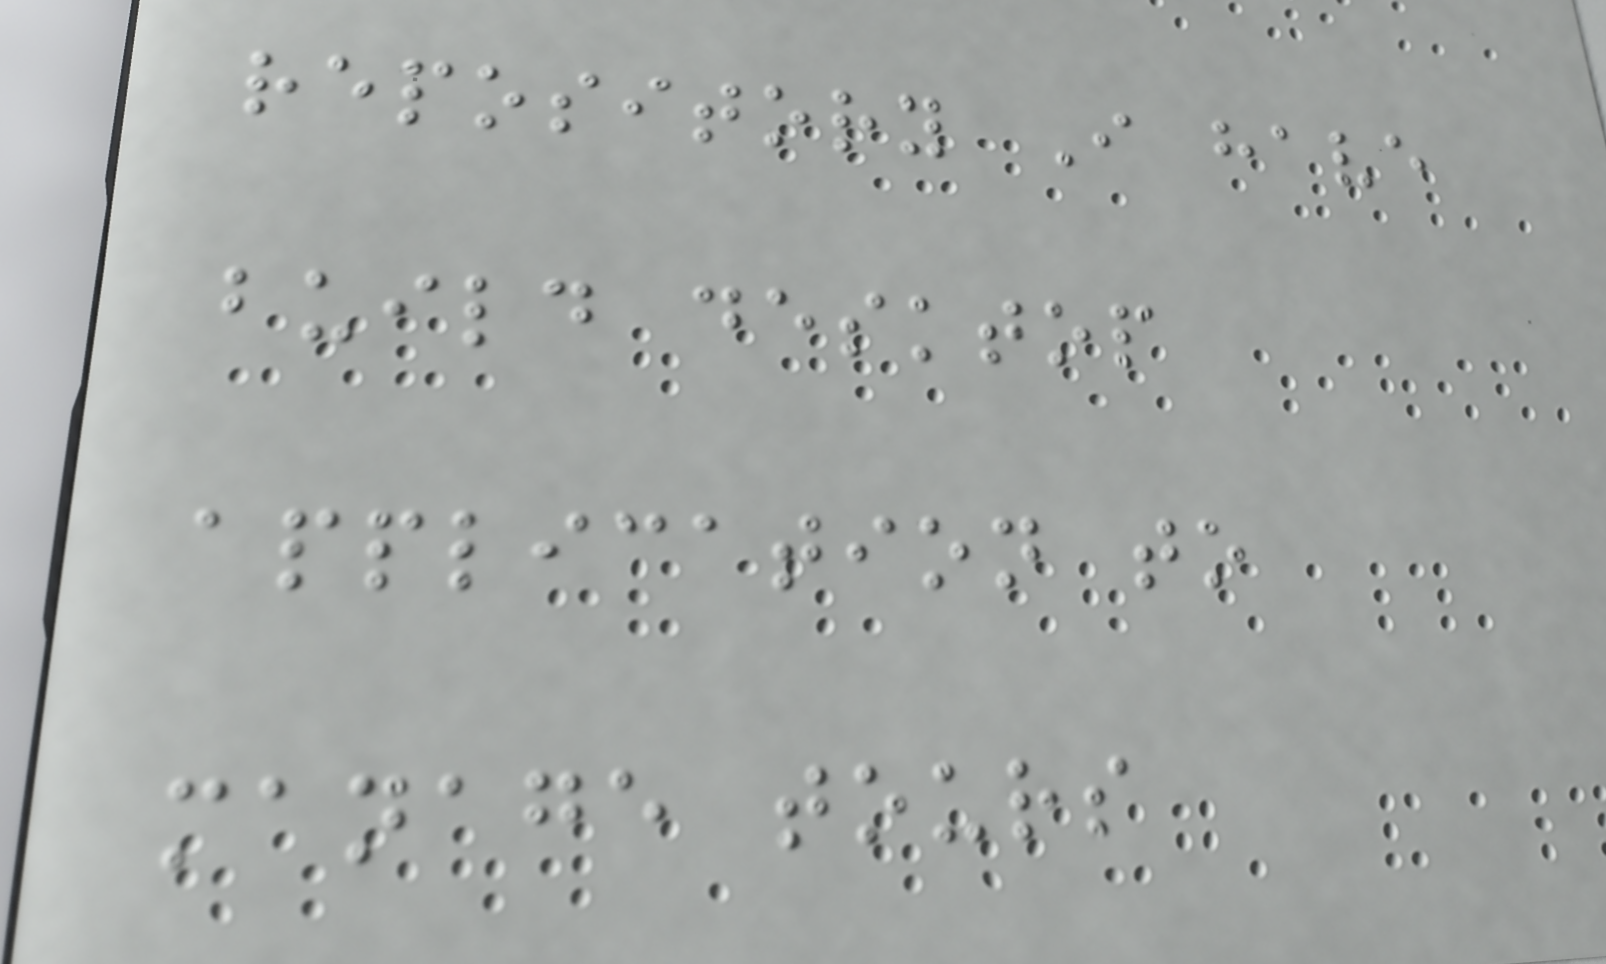repository I have
build desktop
application to
manage tours
